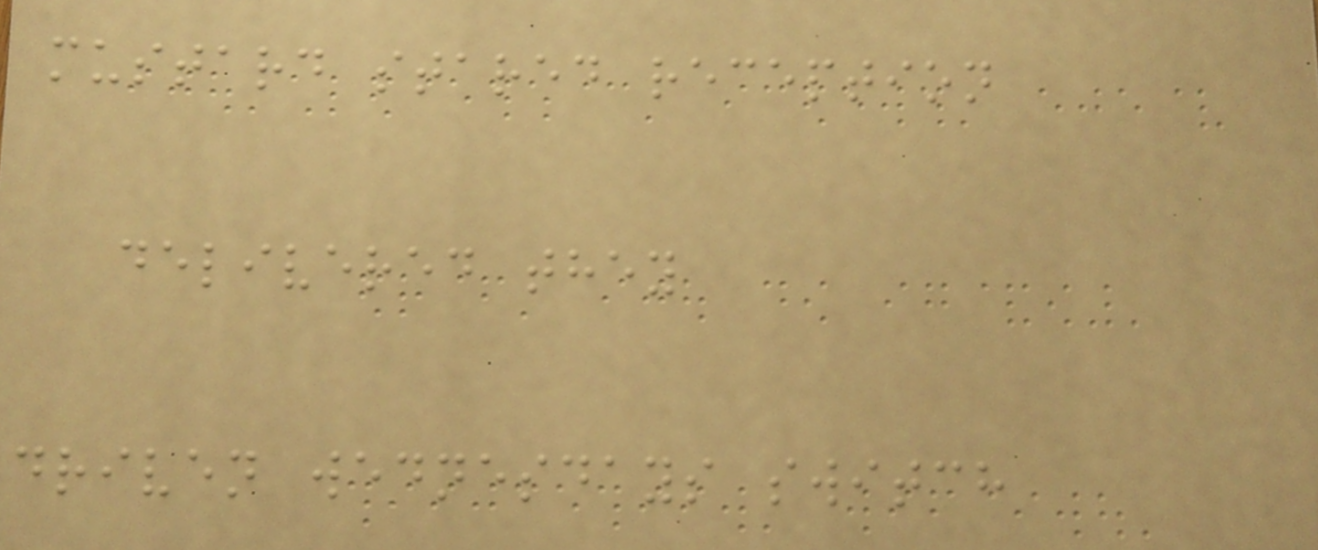mustard stared reception
delivered they
driven wednesdays switch
